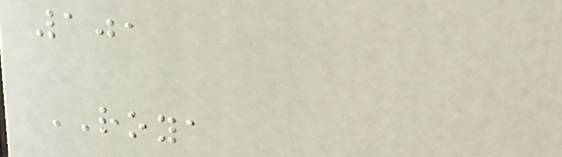101
ROYA
